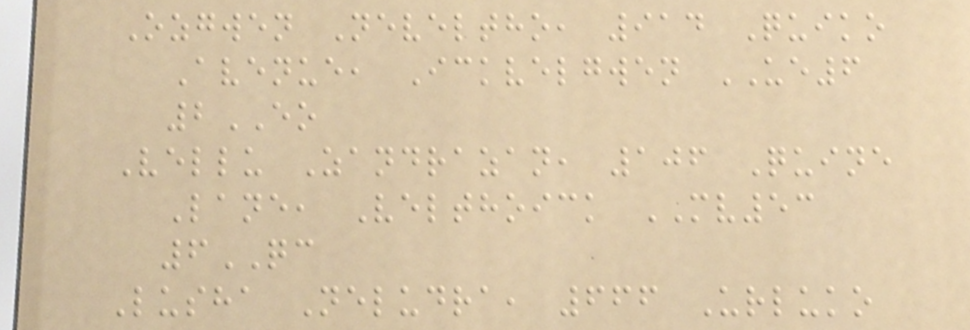Ozgwen Neveltho, 914 Quiko
Avenue, Ickvelgwen UE6
2EO
Vellu Zandrazan, 106 Quine
Lane, Velthoick MV53
6QC
Lusha Neludra, 666 Urluko
